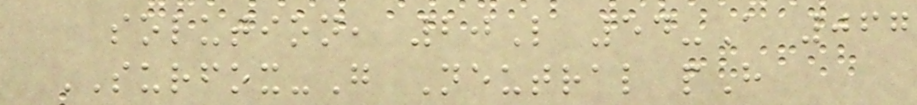solution, 20L 54-A 067
SURFOX-G Neutral pH
